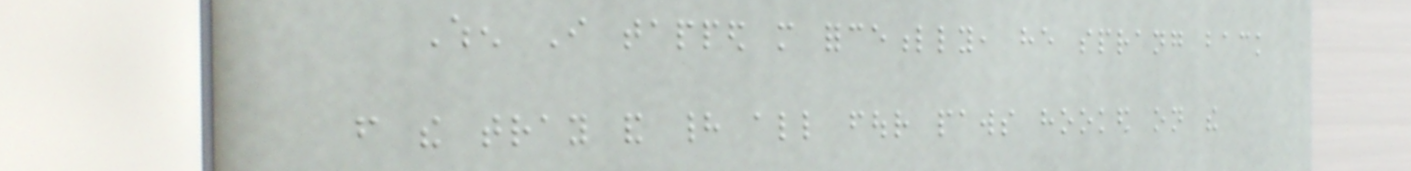When I tapped more forcefully, he sprang back
from the tray and had all four paws hooked on the
